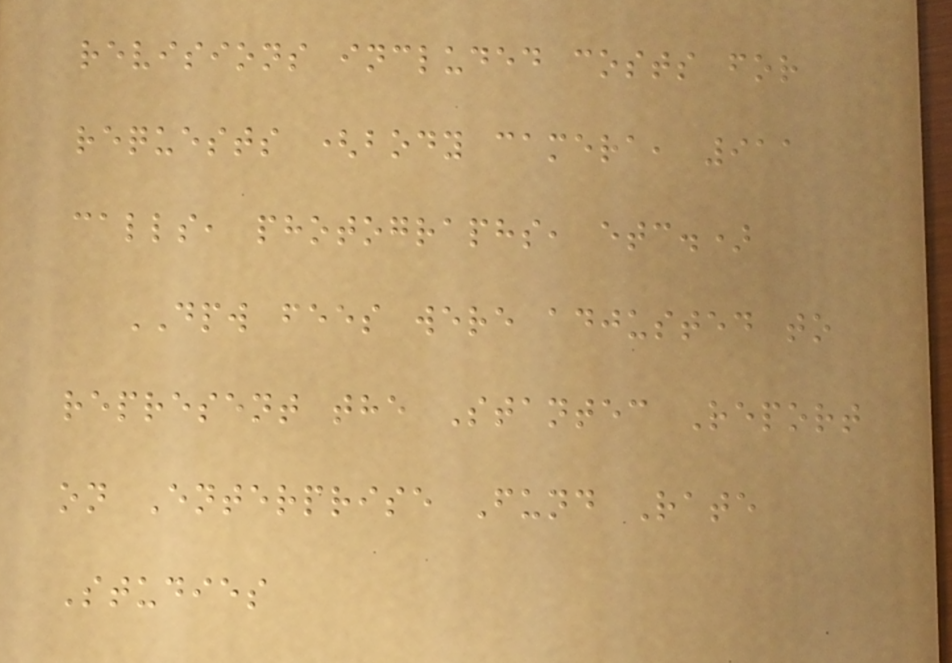revisions included costs for
requests (body camera, 911
calls, photographs, etc.)
DPW fees were adjusted to
represent the Stantec Report
on Enterprise Fund Rate
Studies
